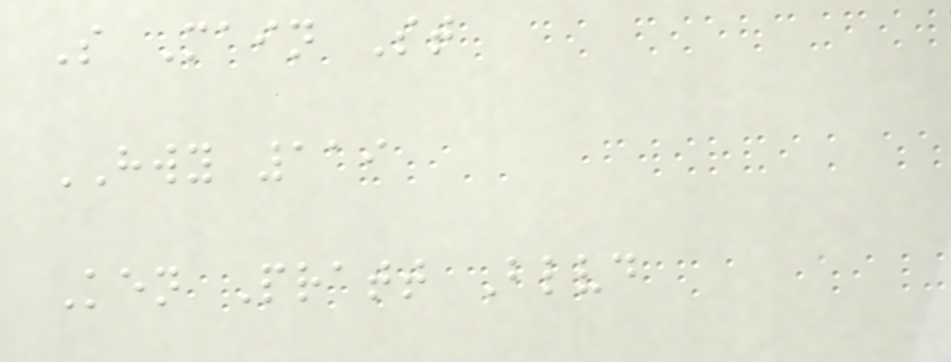S Main St
HWY 119
Ken Pratt Blvd
